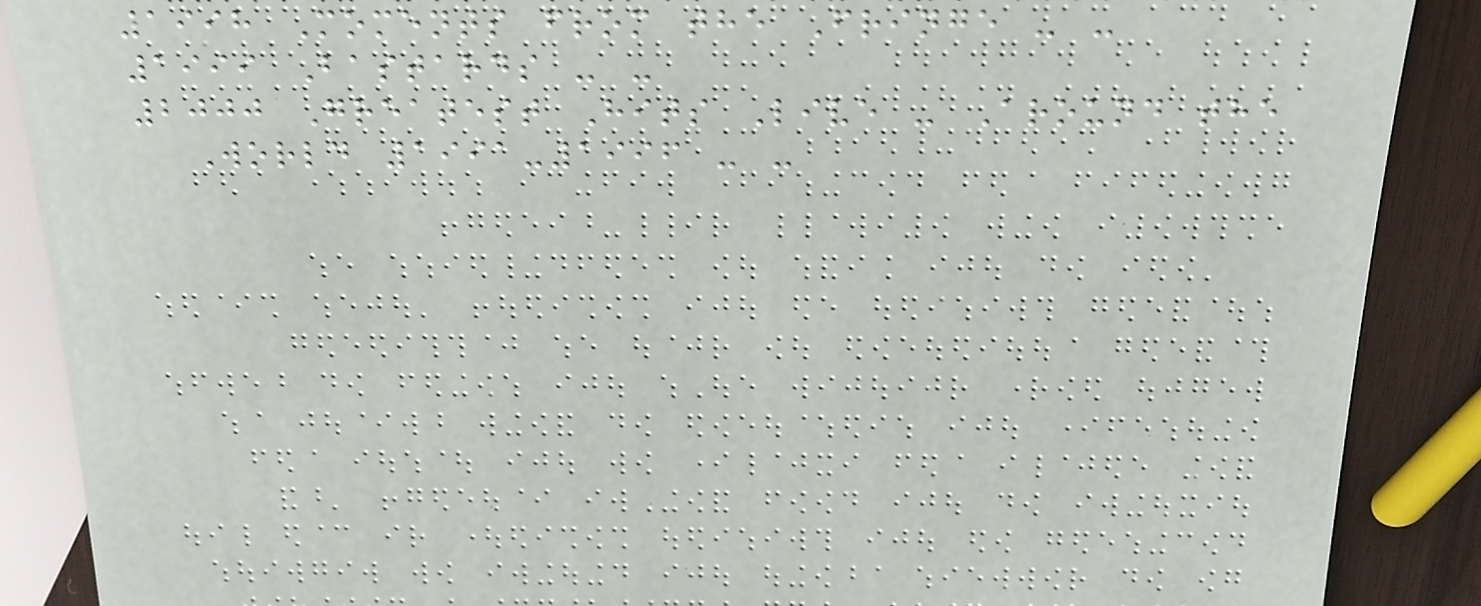1998 Moments from the Fringe - -
1999 Bastards - -
2000 Greatest Hits Live - Around the
World 1991-1996 - -
